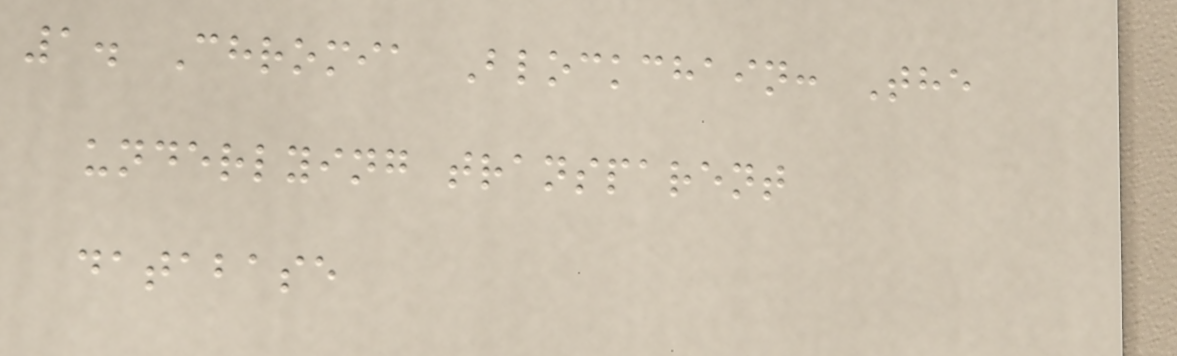1. Chromia Blockchain: The
underlying transparent
database
